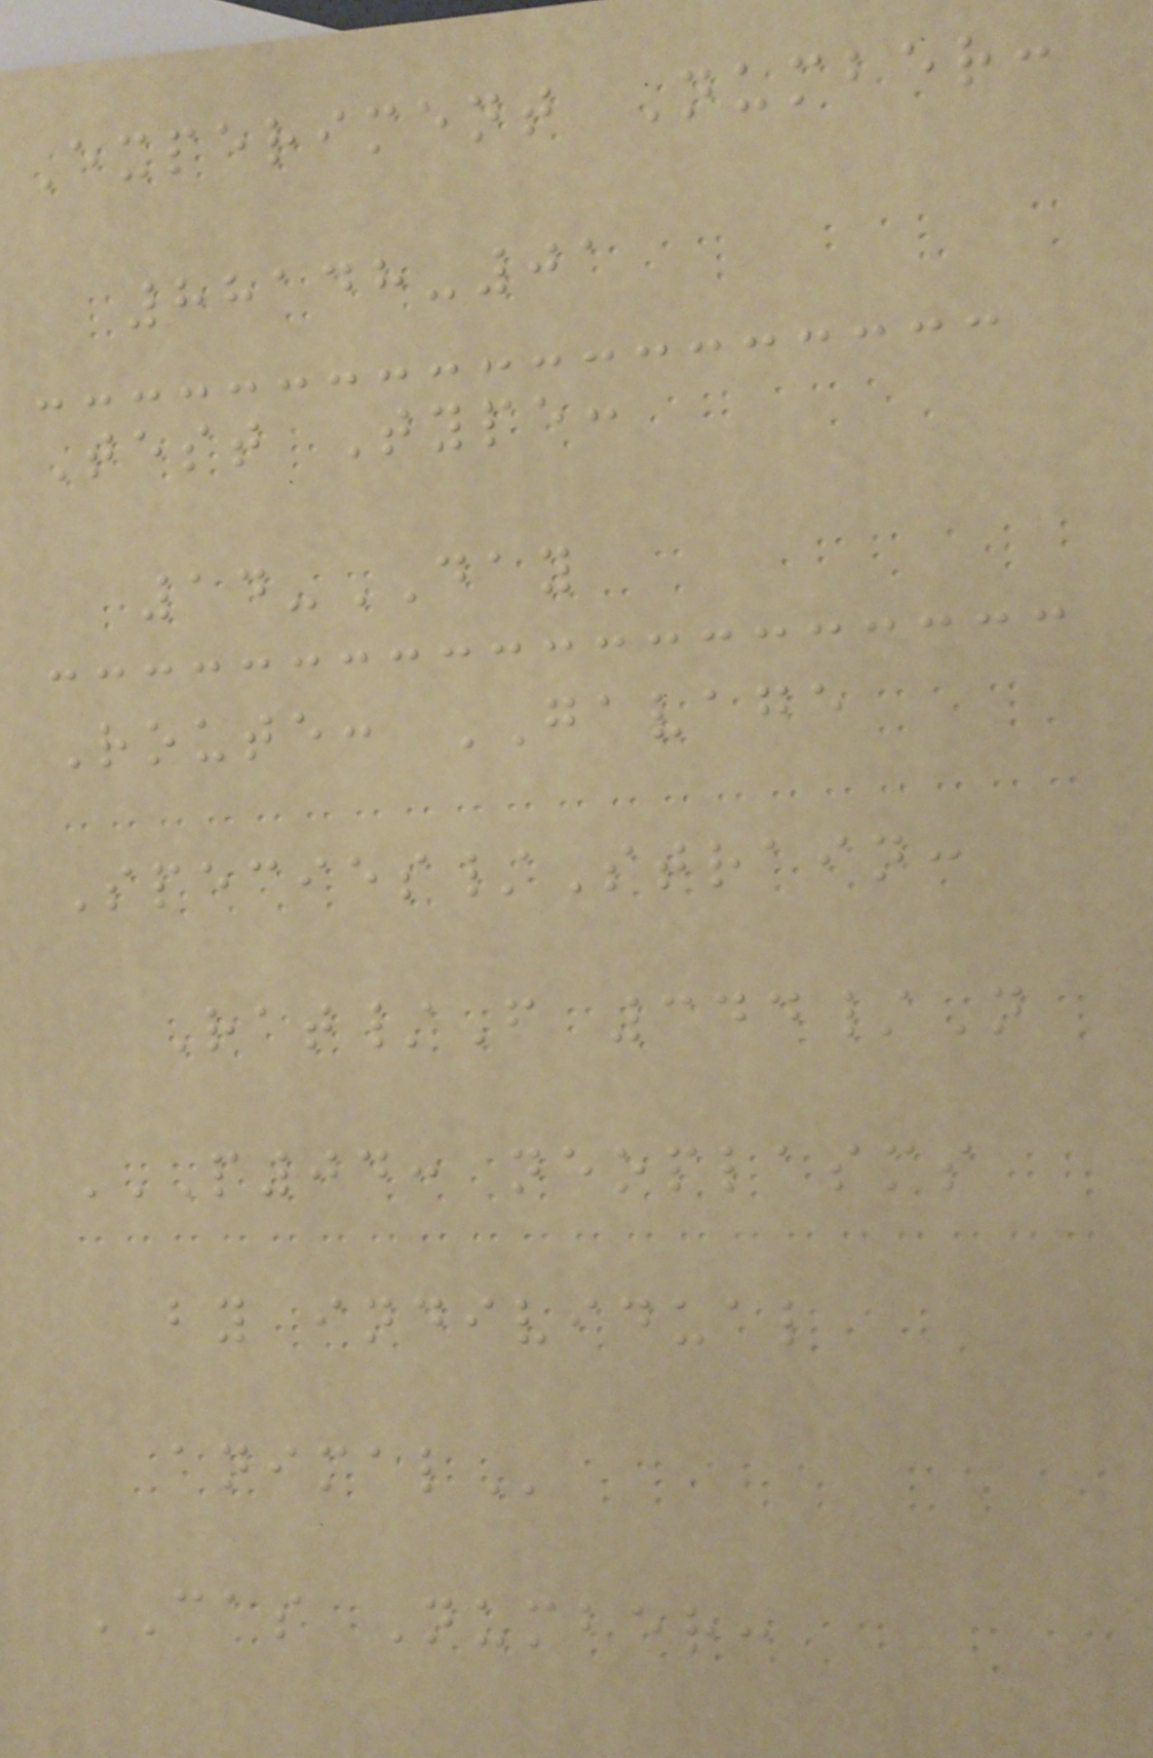Experiment Number:
88148-01
Test Type:
14-DAY
Route: GAVAGE
Species/Strain:
Rat/F 344/N
P04: NEOPLASMS
BY INDIVIDUAL
ANIMAL
CAS Number:
